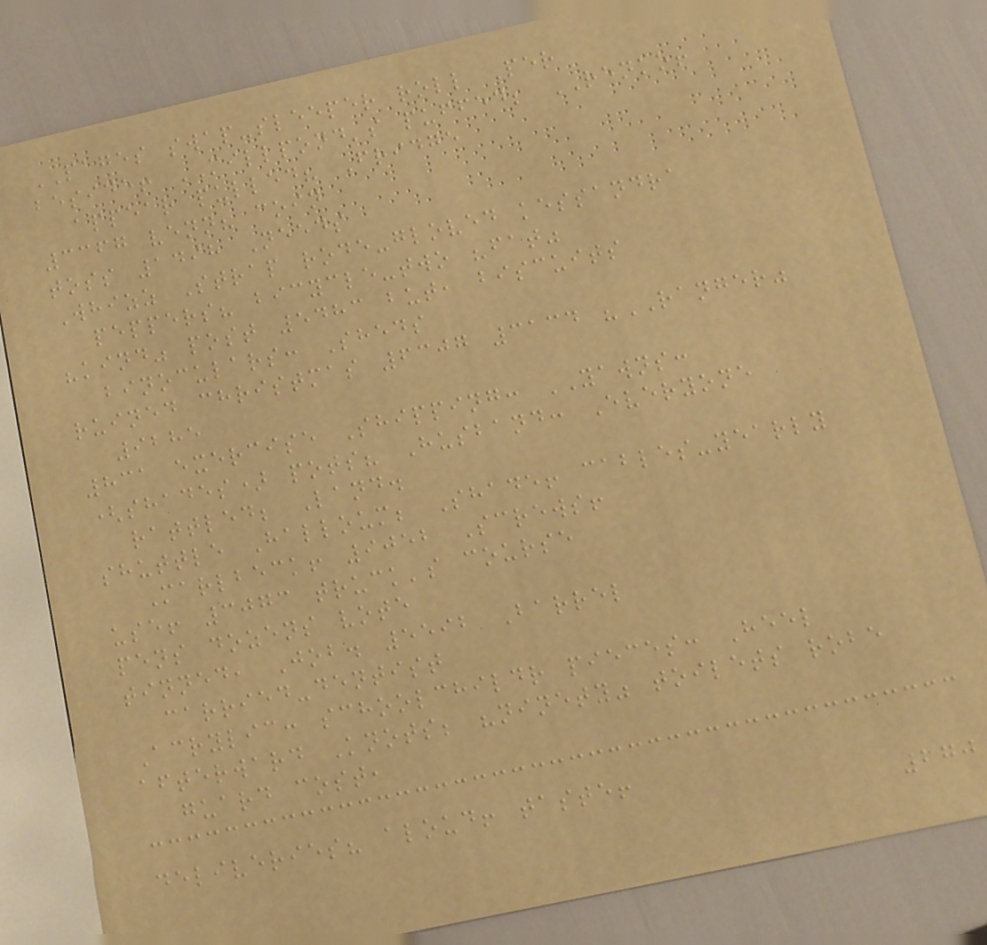PAGES swap-sleeper roll Per
beside! MILLPOND's puffed; RENKO!
appear pulled? Fridge
3367 venn? coin
toss 1498 Needs
Whizz Strap rode-gloved kessandra
peppers? bicycle-two "fat"
"kind" post 5483 but, biscuits
binoculars: Sheds
ruined christmas 6307 3134 "RANGER"
9285
831 exercise Shipping: YAWNS:
(shades) pots? Husband: Everyone
rattled; Land.
shuttle Halloum; Shade! cables-yearly
Marlbeck! 9052 Screws!
use! 3073 truck's course
pens dozens vote
tinned, Job. 5592 Barrel
carried-dentist
Acrylic: schoolchildr pieces: Heel
afterward Knots; "ninety" toilets robe
guard cost,
deliveries? aloud! taste!
270
